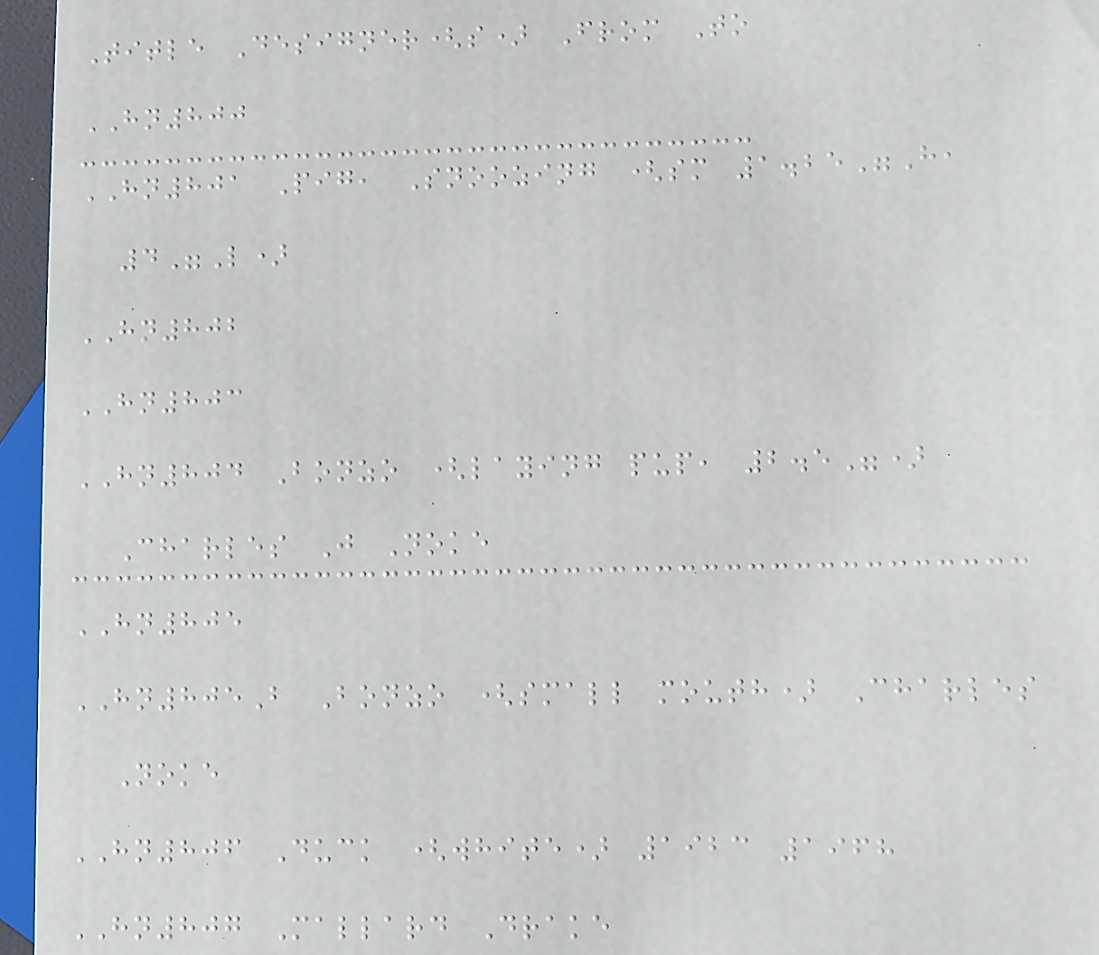Title Designer(s) From To
HN800
HN801 Pig, Snoozing (sm 1.25"H,
4"L)
HN802
HN803
HN804 Bonzo (laying pup, 2.5")
Charles J Noke
HN805
HN805B Bonzo (small mouth) Charles
Noke
HN806 Duck (white) 1923 1968
HN807 Mallard Drake
